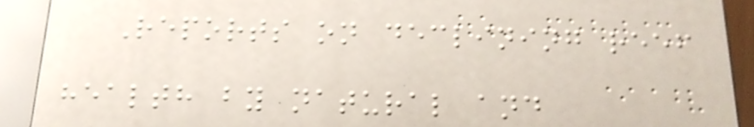Reports on declining reef
health by natural and
